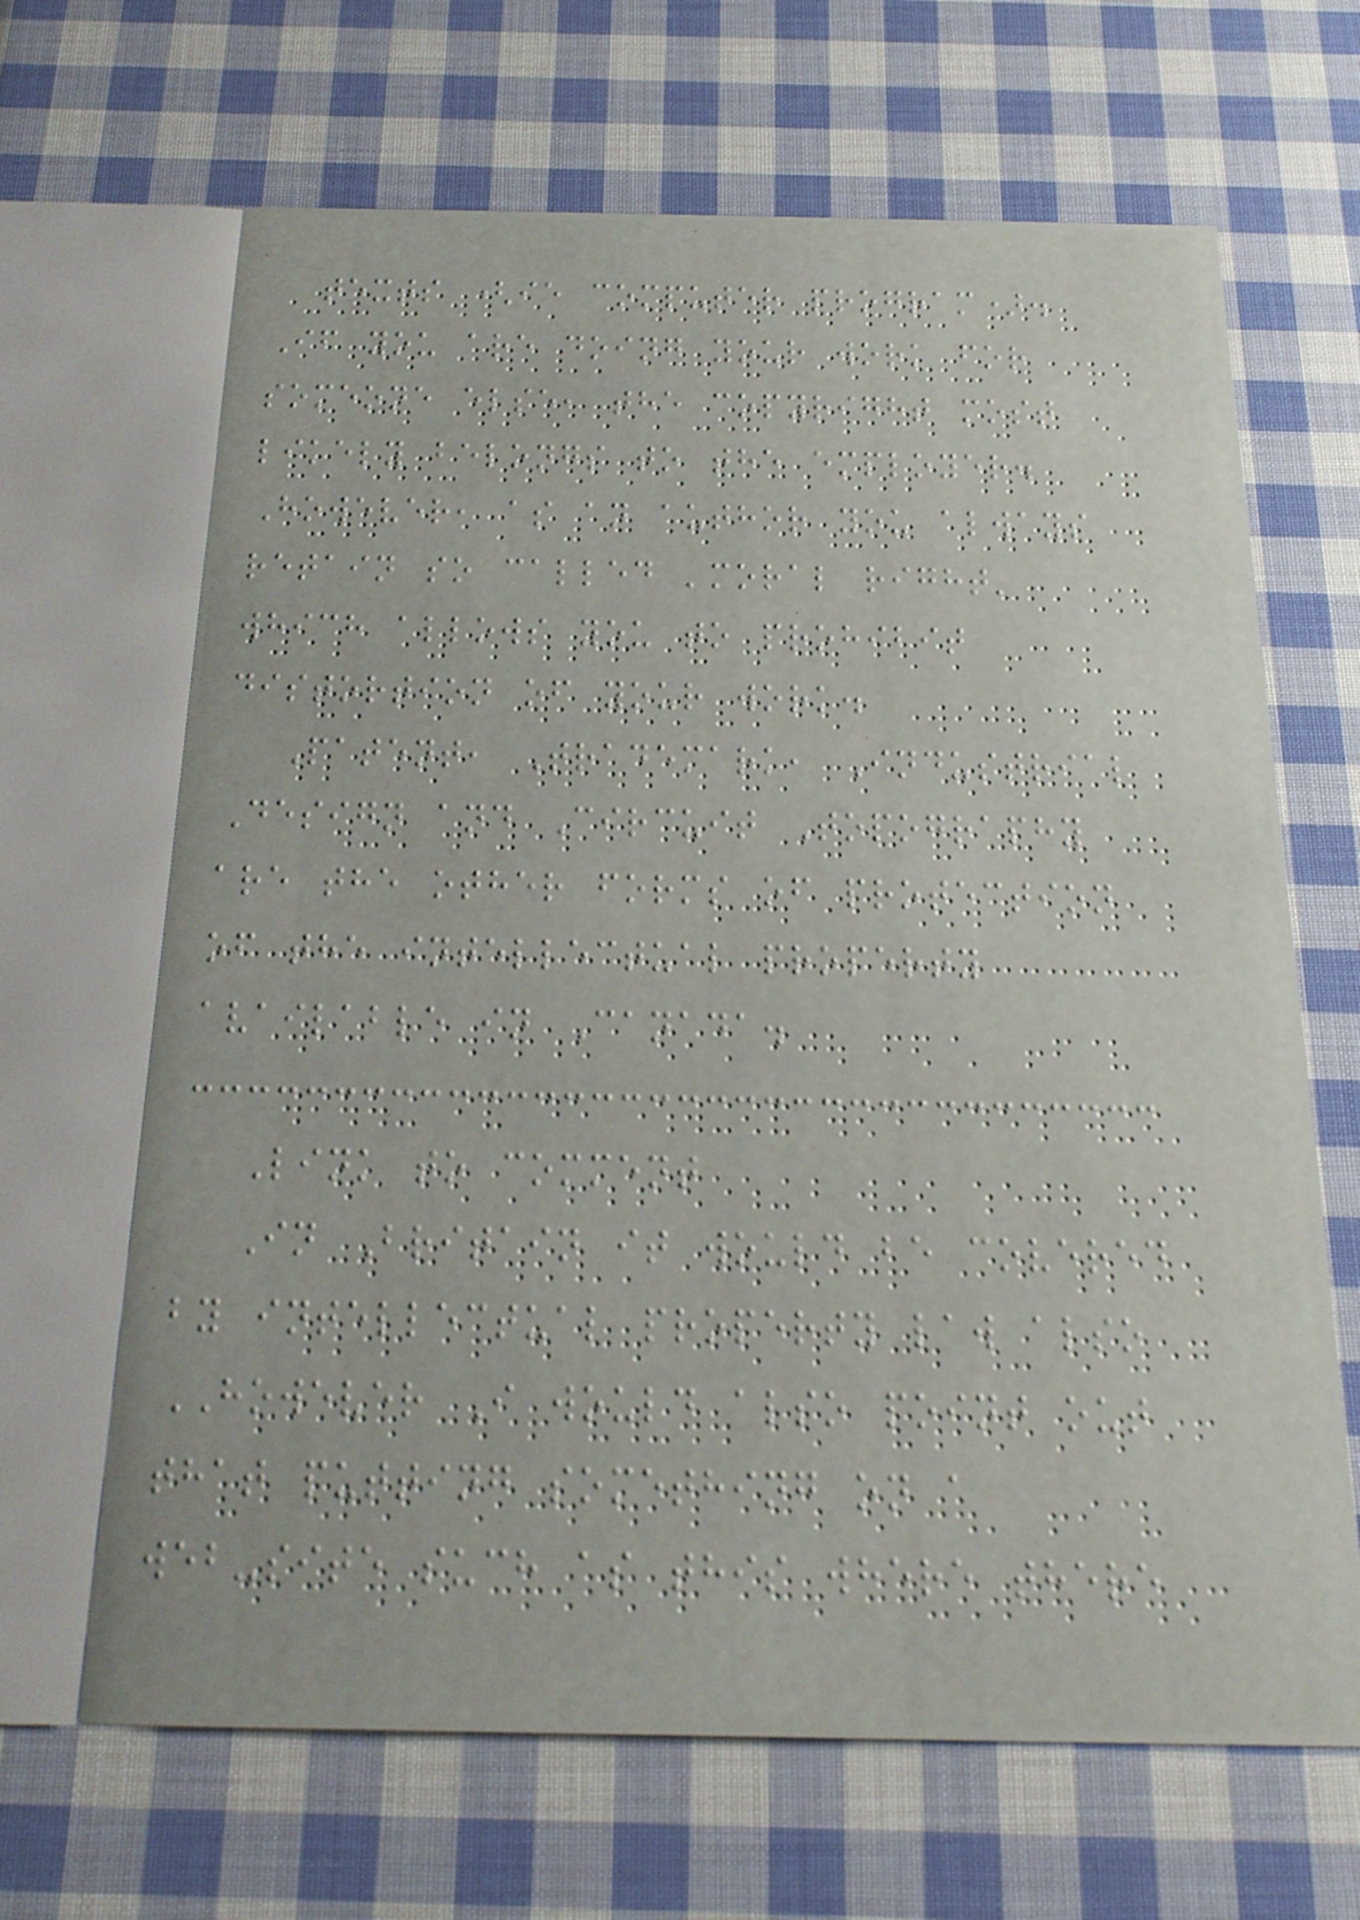texts (ie computer program).
If you are doing your work for
someone else, the copyright most
likely belongs to the employer.
However, as an author you always
retain so called 'moral right'
which allows you to prohibit
distortion of your work.
Patent, Trademark, Industrial
Design and Circuit Topography
are the other forms of protection
of the intellectual property
available in Canada.
Link to comment
In Britain it would be covered
by intellectual property law also
HOWEVER I would also point out
that putting something on a
web-site such as this where there
